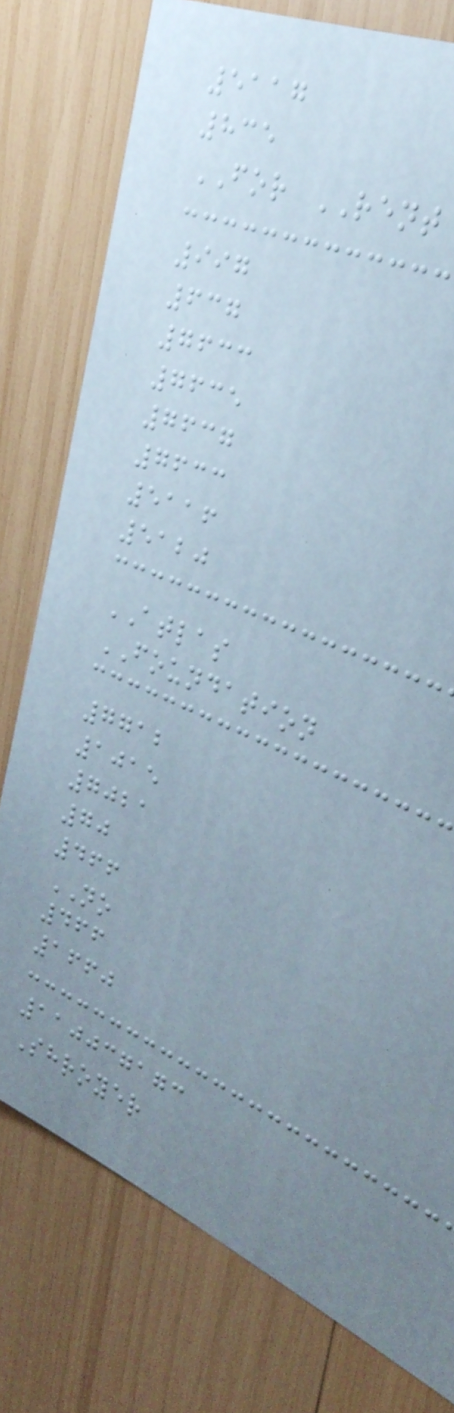5117
835
FOR RENT
997
637
7633
7635
7637
7633
5116
5120
ATLAS
FOUNDATION
7712
1015
7021
70
466
NO
466
1660
110037173
Shroyer
